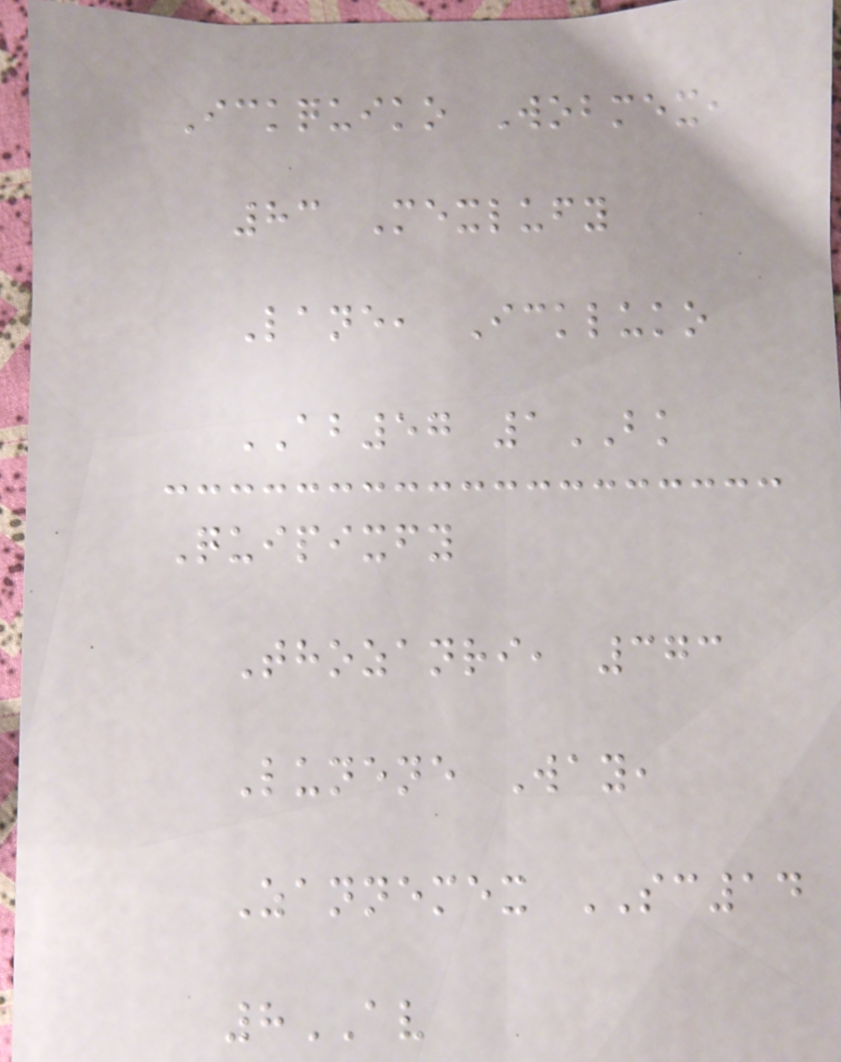Ickquiko Wobmex,
83 Mexlufy
Lane, Ickluko
AB57 1BK
Quipixfy
Thozanri, 373
Lunene Way,
Zannemex SC14
8AV
